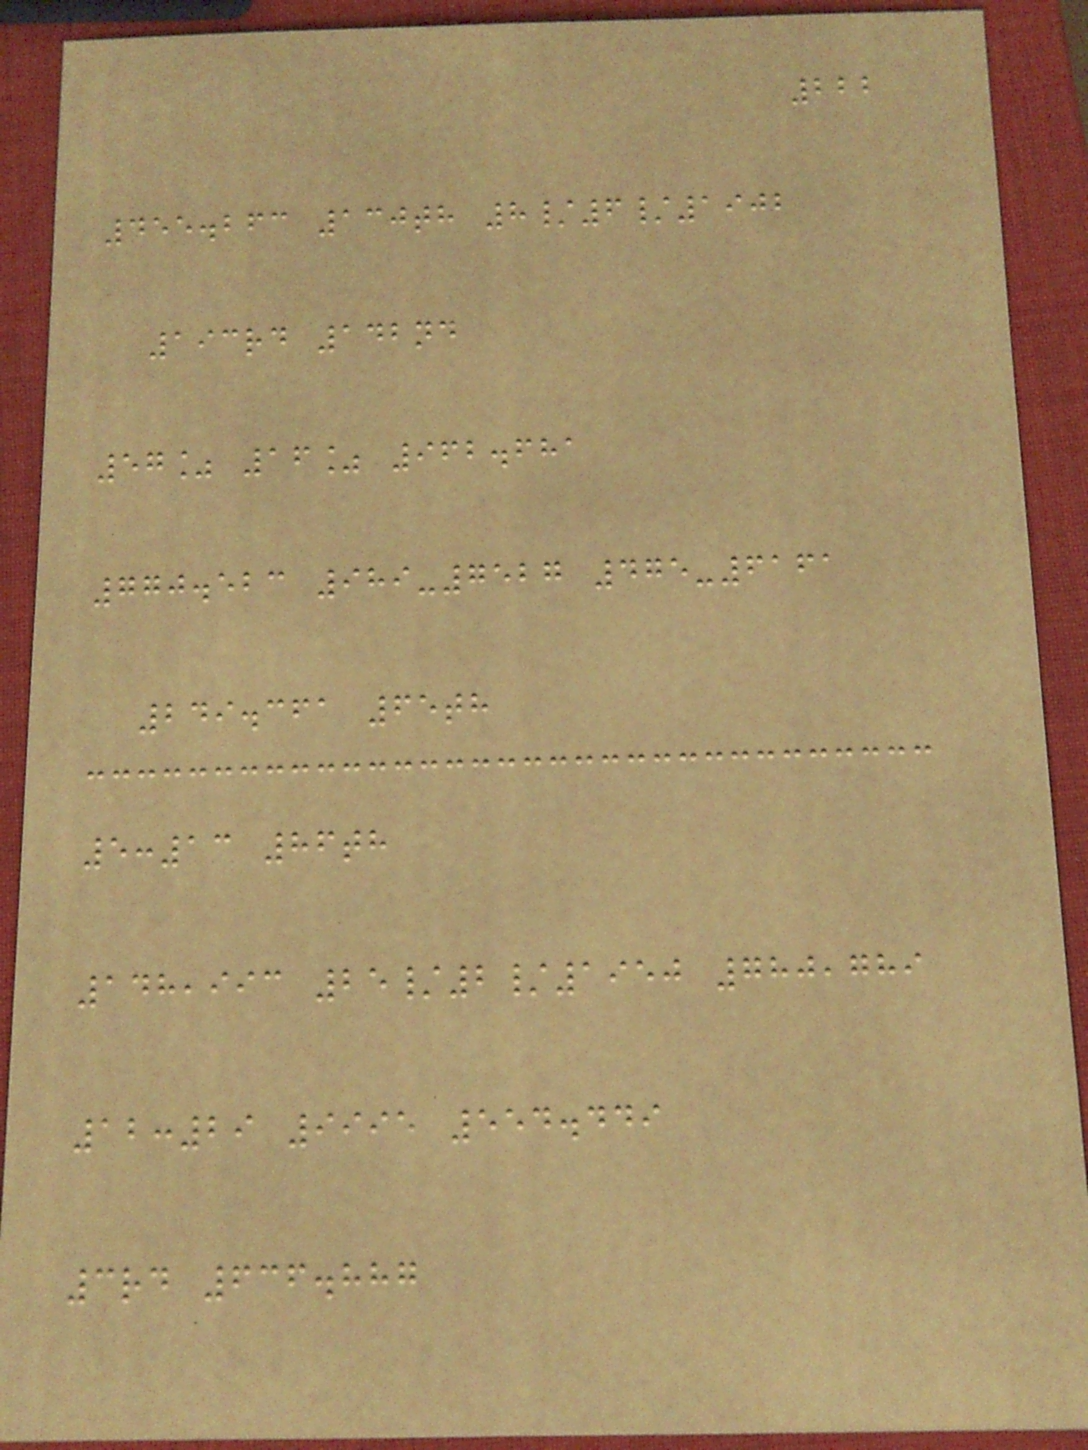222
455.263 130th 8/6/1902
193rd 142nd
57% 16% 962.681
770.523 989-7527 475-6161
249.361 65th
5:13 86th
148,993 25/2/1950 780,789
12:29 9995 554.449
3rd 636.887
